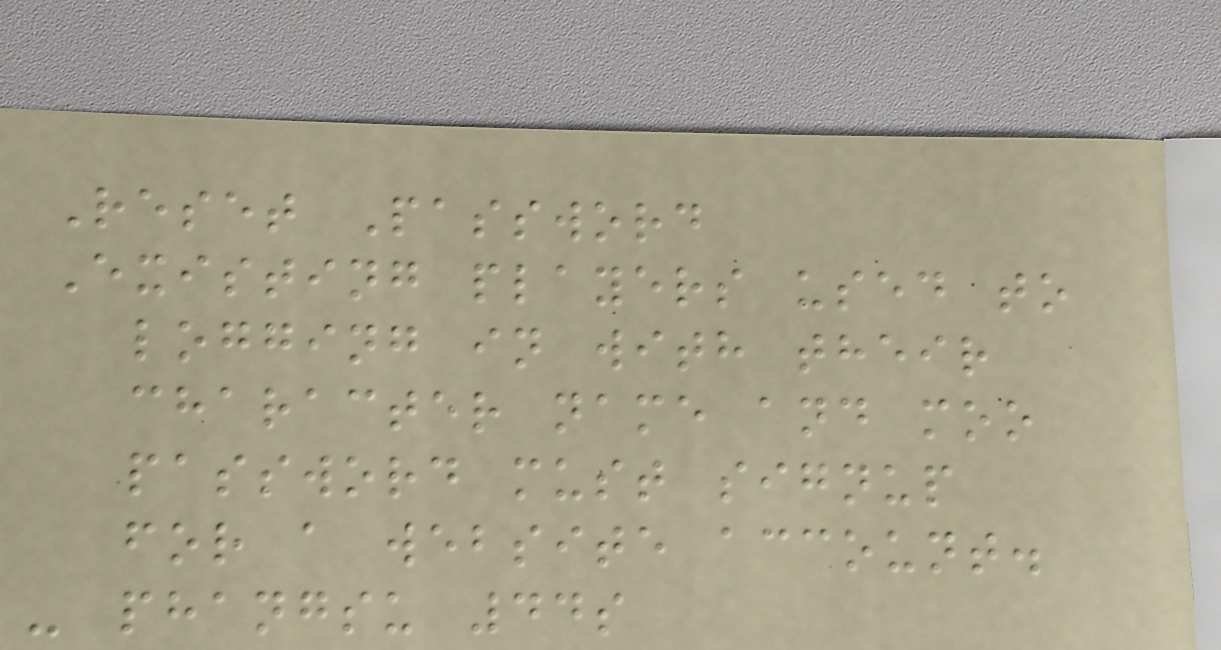Reset Password
Existing players used to
logging in with their
character name and moo
password must signup
for a website account.
- phangsu 44s
